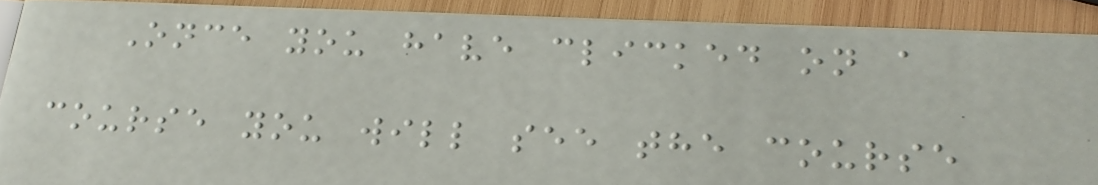Once you have clicked on a
course you will see the course
